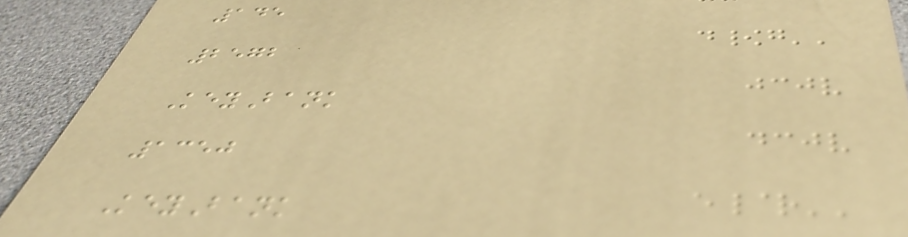145
2572
KeyBank
1350
KeyBank
